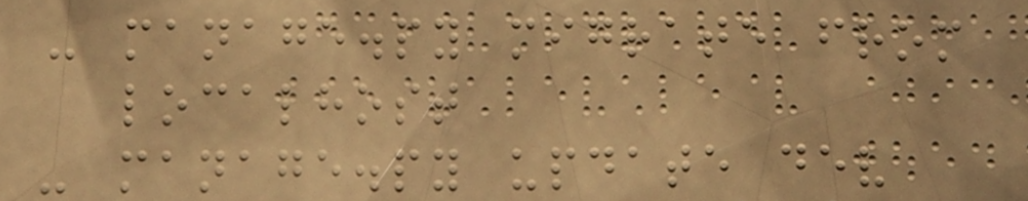- manage.py migrate from
localhost
- manage.py update dev
